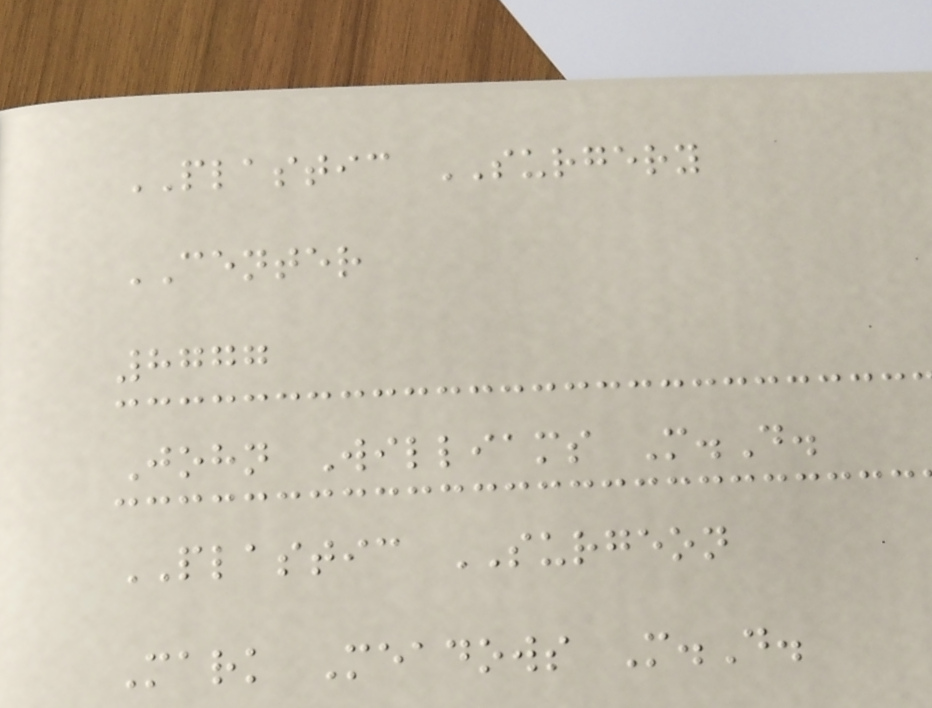PLASTIC SURGERY
CENTER
8777
John Williams M.D.
PLASTIC SURGEON
Mark Meadows M.D.
